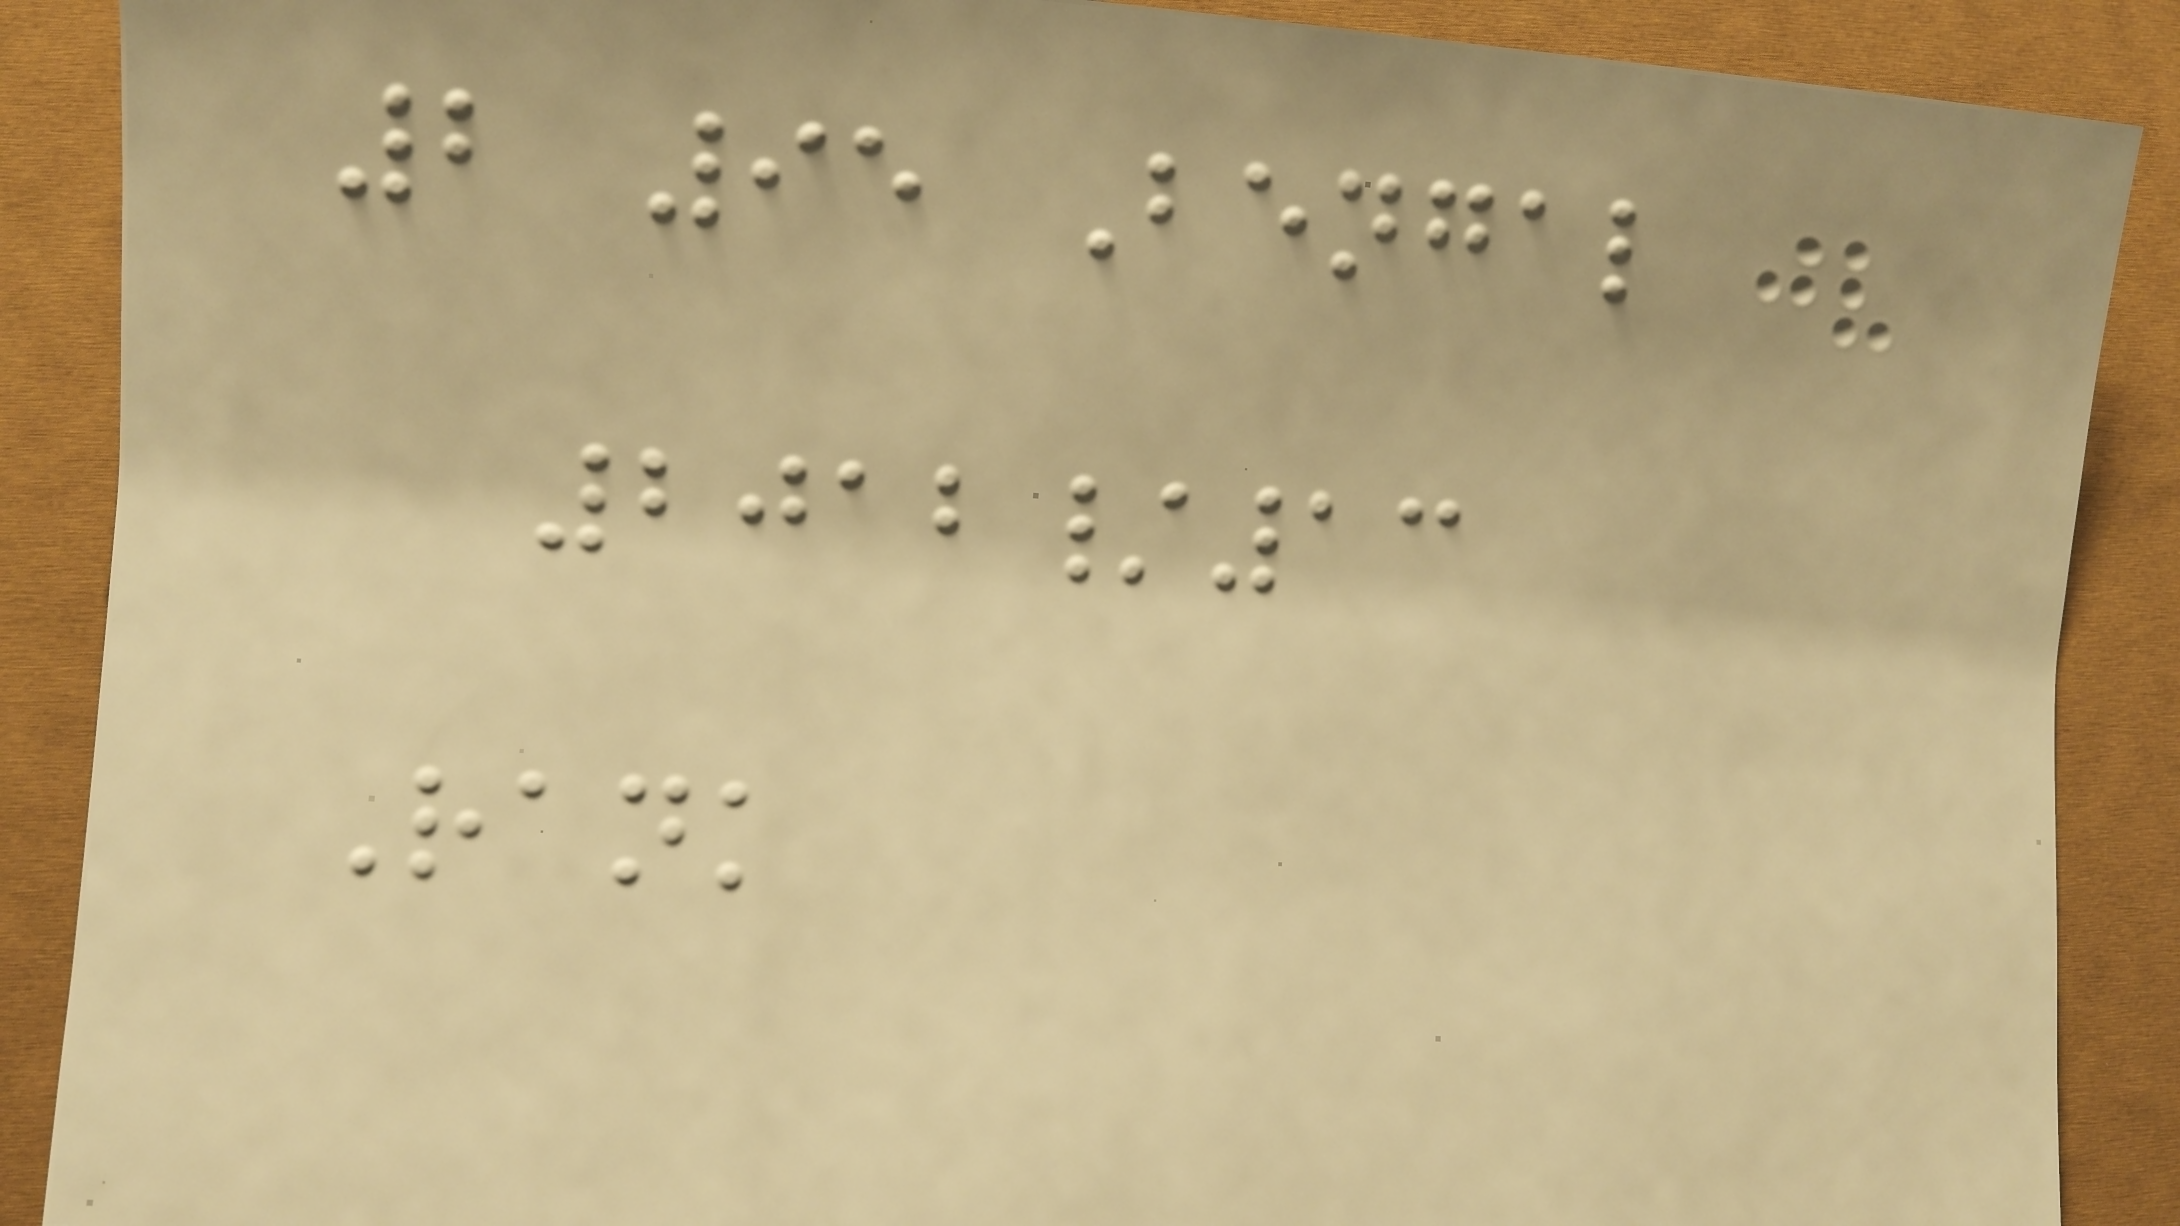2 95 Bengal
2012/13
Rank
